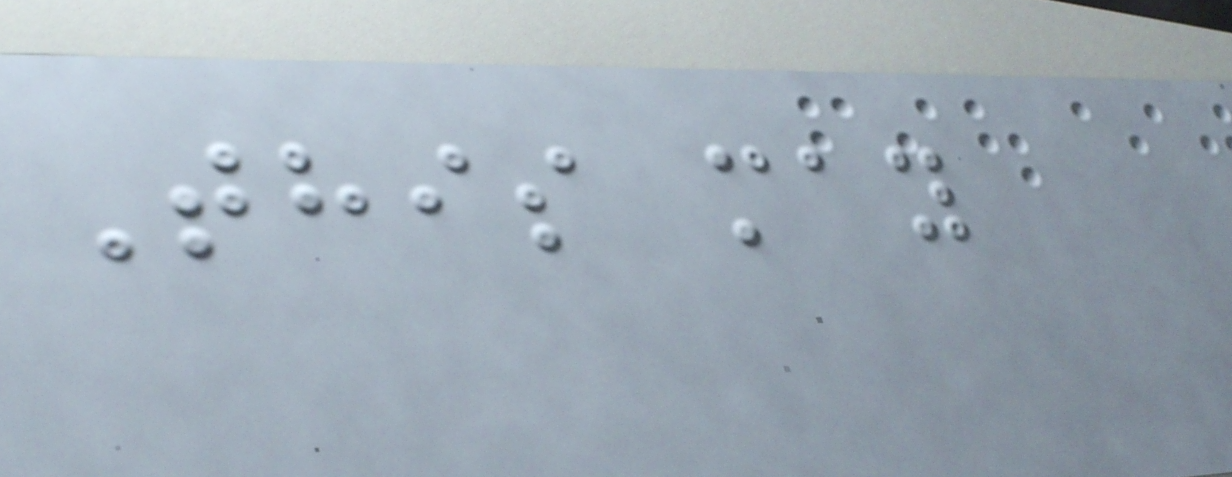This may
